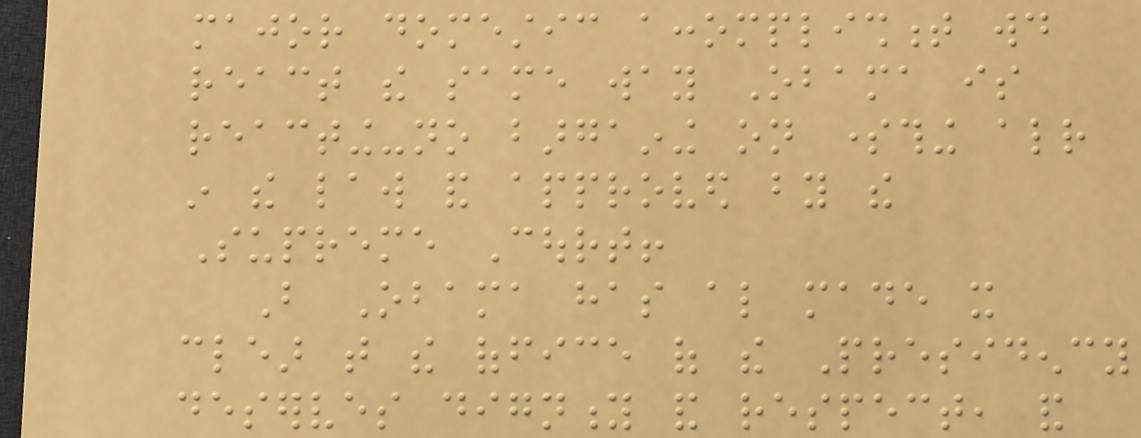major domestic accomplishment would
react the same way Obama is
reacting-no bargaining on something already
in the law and approved by the
Supreme Court!
But Obama has also made it
clear that the office of the Presidency
deserves dignity and respect, and
